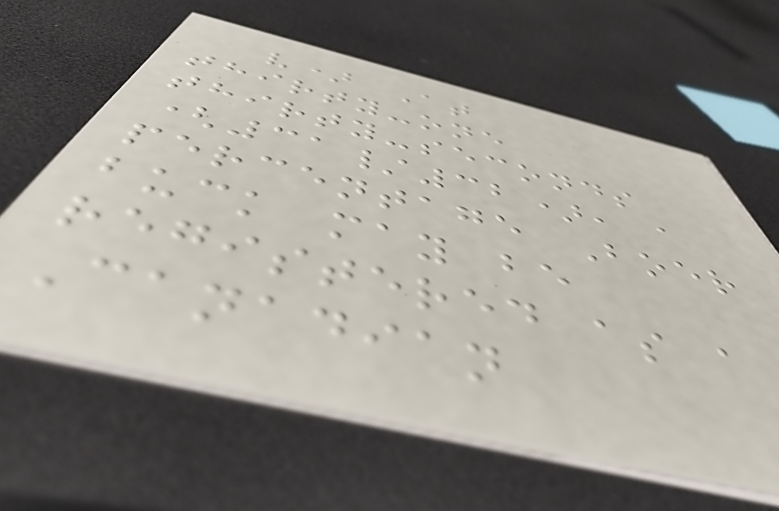v) At
thirty-one
thirty-seconds
(31/32), a
percentage Boer
buck may be
registered as a
Canadian
